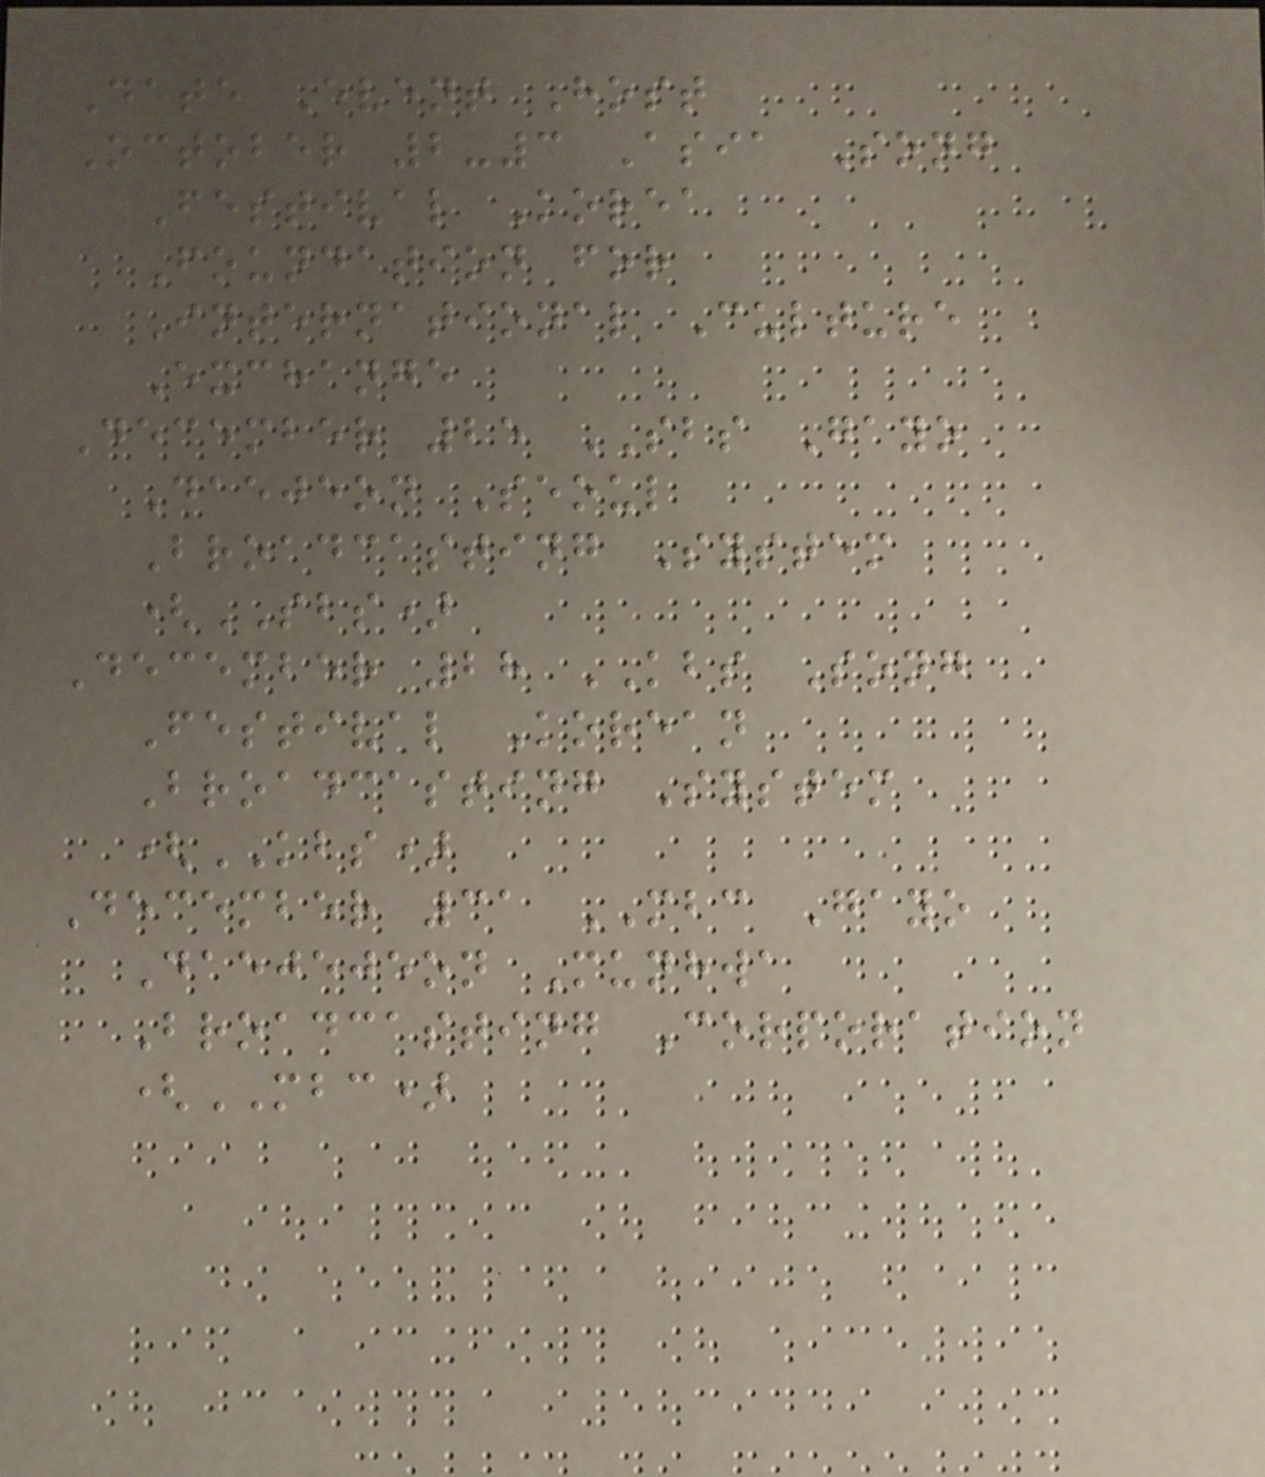Date Event Host
October 2-3 Asia Song
Festival Korea
Foundation for
International Culture
Exchange
December 25 SBS Gayo
Daejeon Seoul
Broadcasting System
(SBS)
December 28 KBS Song
Festival Korean
Broadcasting System
(KBS)
December 31 MBC Gayo
Daejejeon Munhwa
Broadcasting Corporation
(MBC)
